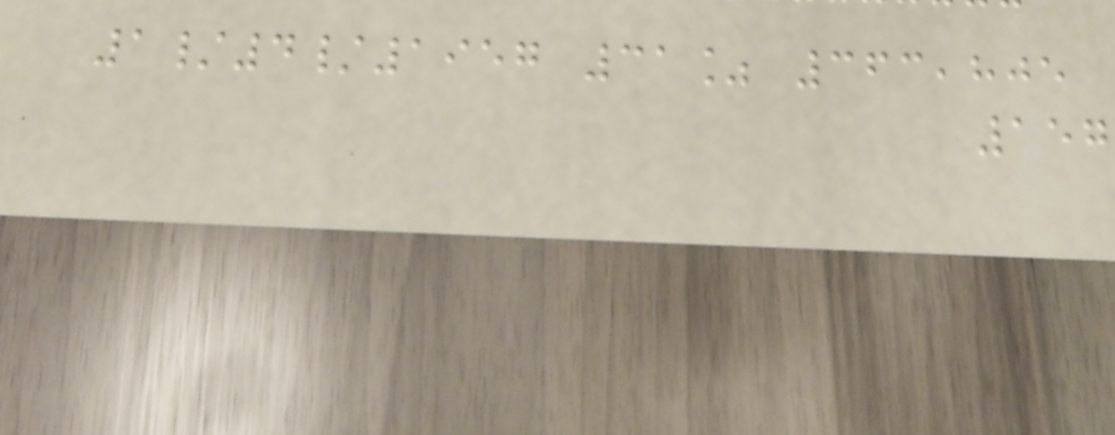1/4/1957 31% 363,805
157
